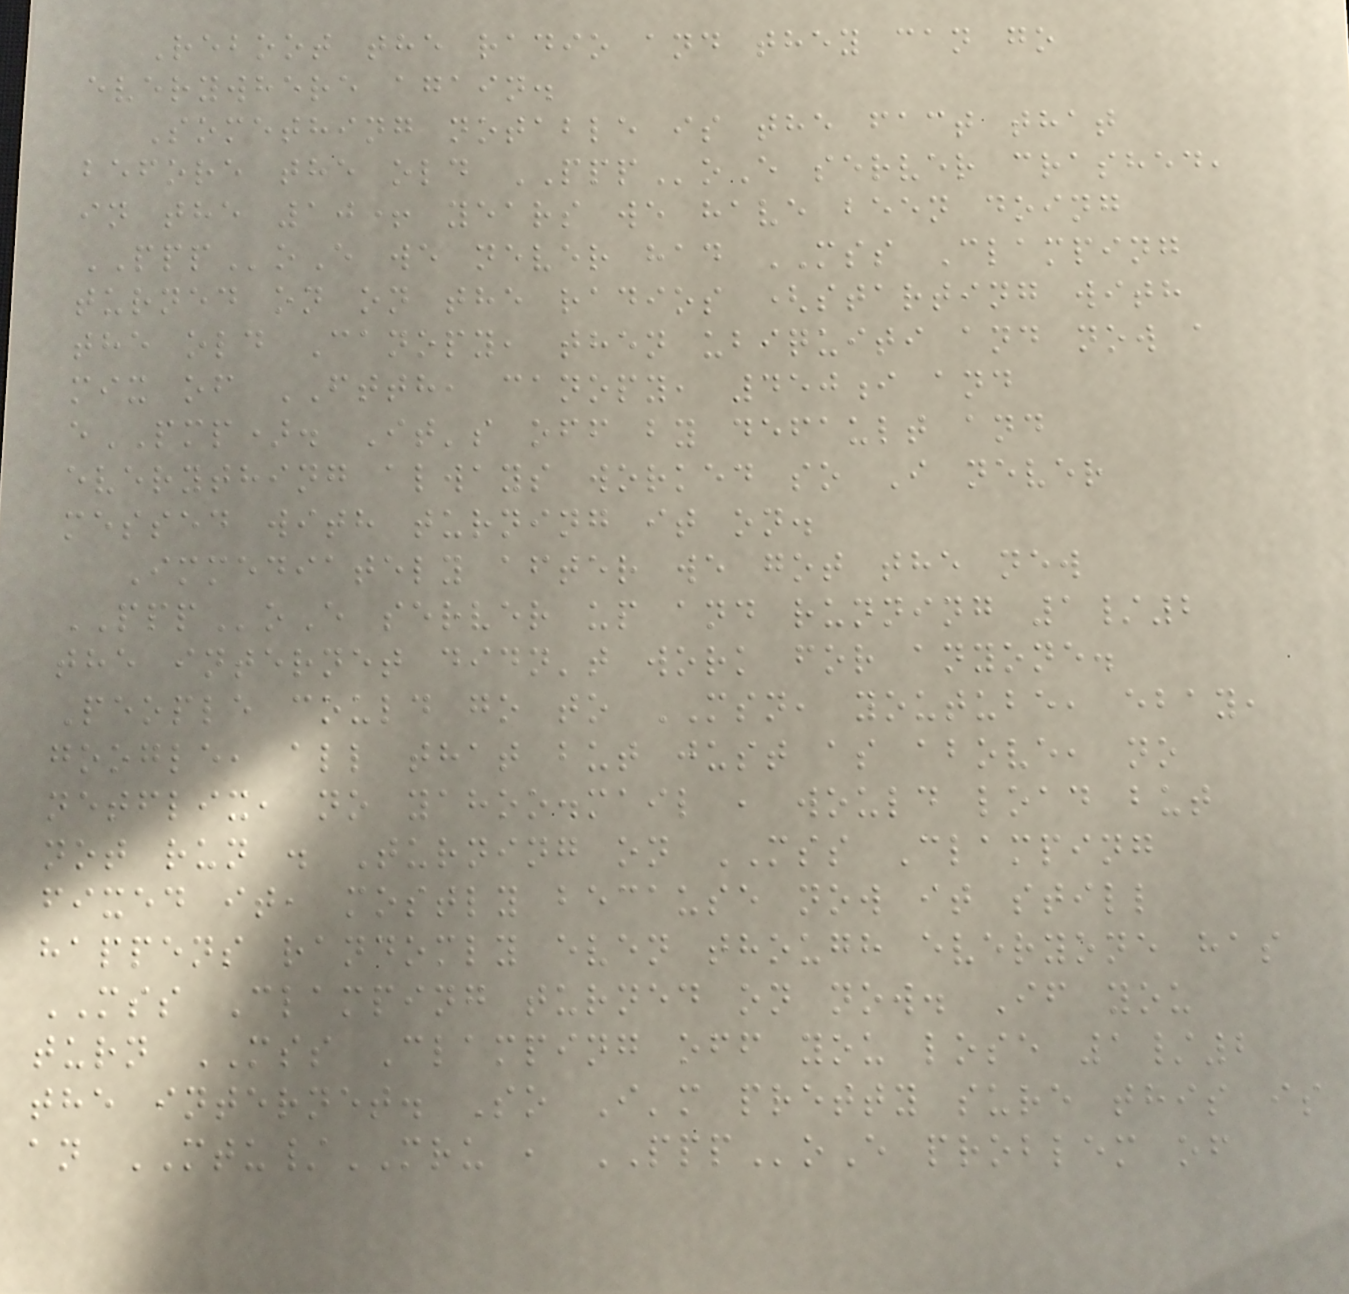Reboot the radio and they can go
everywhere again.
Something notable is the fact that
before the old PPPoE server crashed,
in the 10+ years we have been doing
PPPoE we never had MSS Clamping
turned on on the radios (starting with
the old Canopy, then ubiquiti and now a
mix of FTTH, canopy, 450i and
ePMP). It's off by default and
everything always worked so I never
messed with turning it on.
Immediately after we got the new
PPPoE server up and running 1/2
the internet didn't work for anyone.
People could go to MSN, youtube, ebay,
google, all that but just as above, no
netflix, no yahoo.mail , would load but
not run . Turning on MSS Clamping
fixed it, mostly because now it still
happens randomly even though everyone has
MSS Clamping turned on now. If you
turn MSS Clamping off you lose 1/2
the internet. So I'm pretty sure this is
an MTU/MRU , PPPoE problem of
